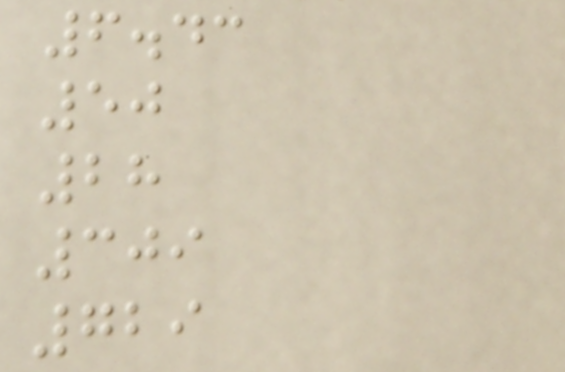6.43
50
28
309
729
